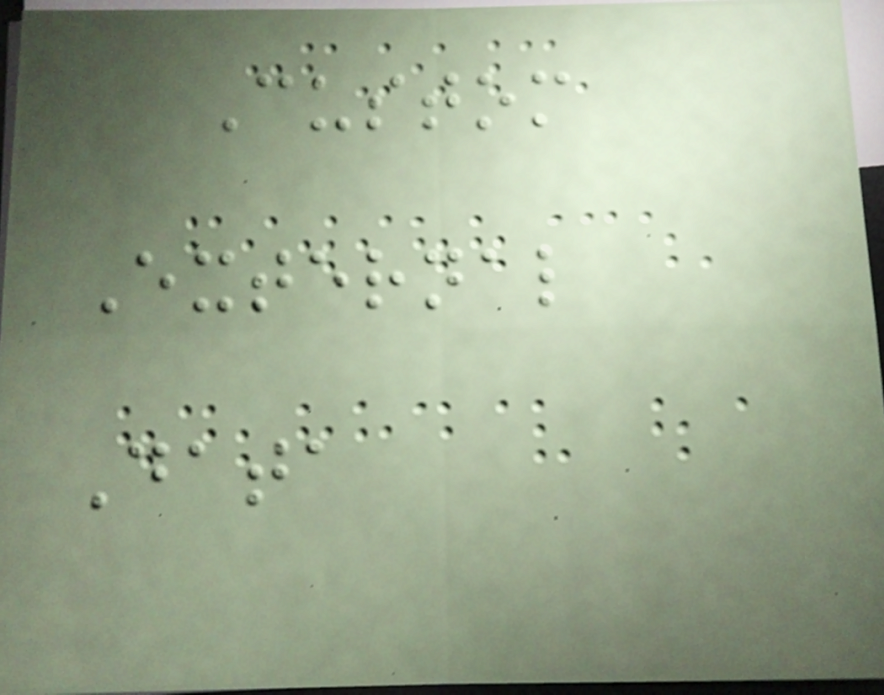Custom
External
Data
